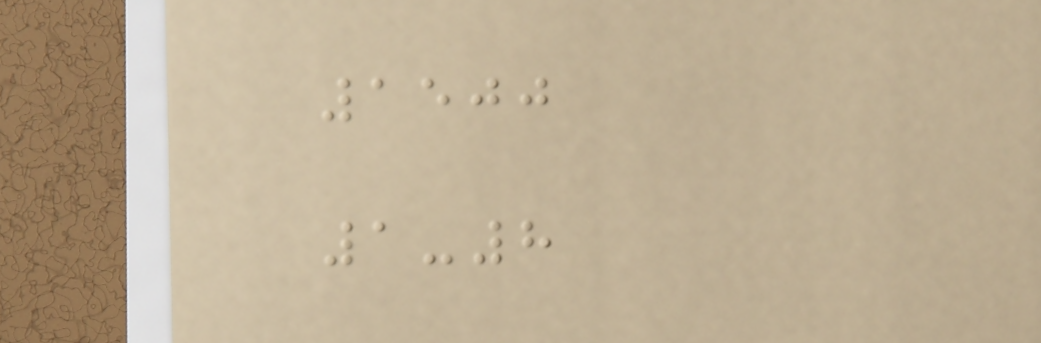1500
1-8
